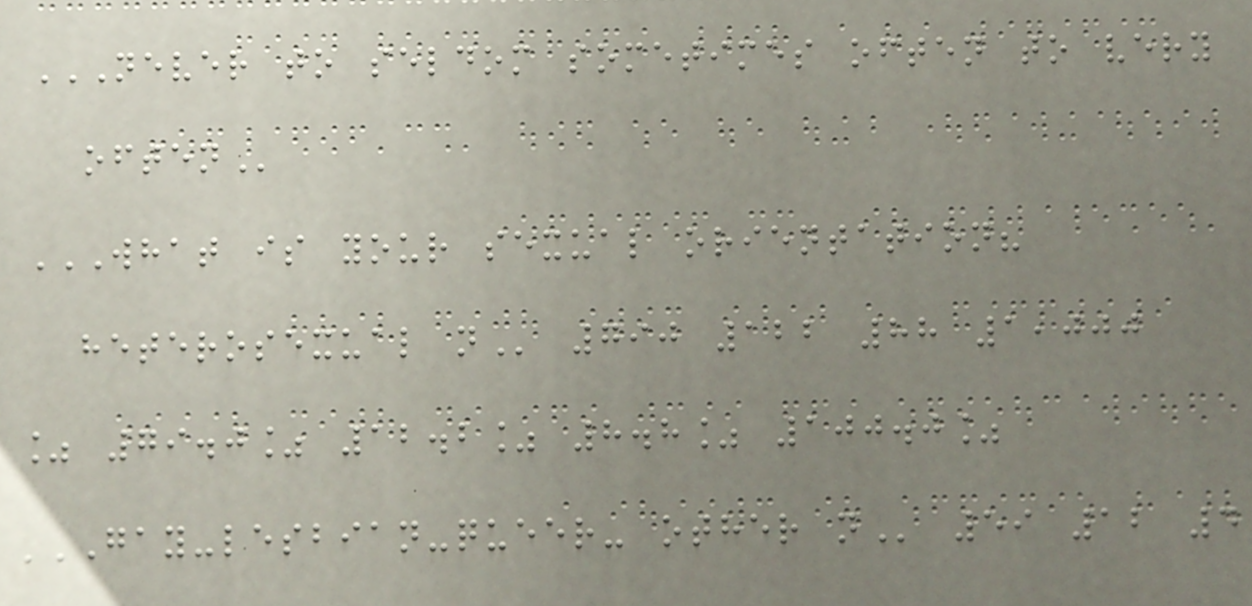NEVER TO SELDOM SOMETIMES OFTEN TO VERY
OFTEN
WHAT IS YOUR SEXUAL ORIENTATION?
HETEROSEXUAL N 790 122 88 1,000
% 79.0% 12.2% 8.8% 100.0%
GAY-LESBIAN-QUEER- OTHER N 59 12 4
